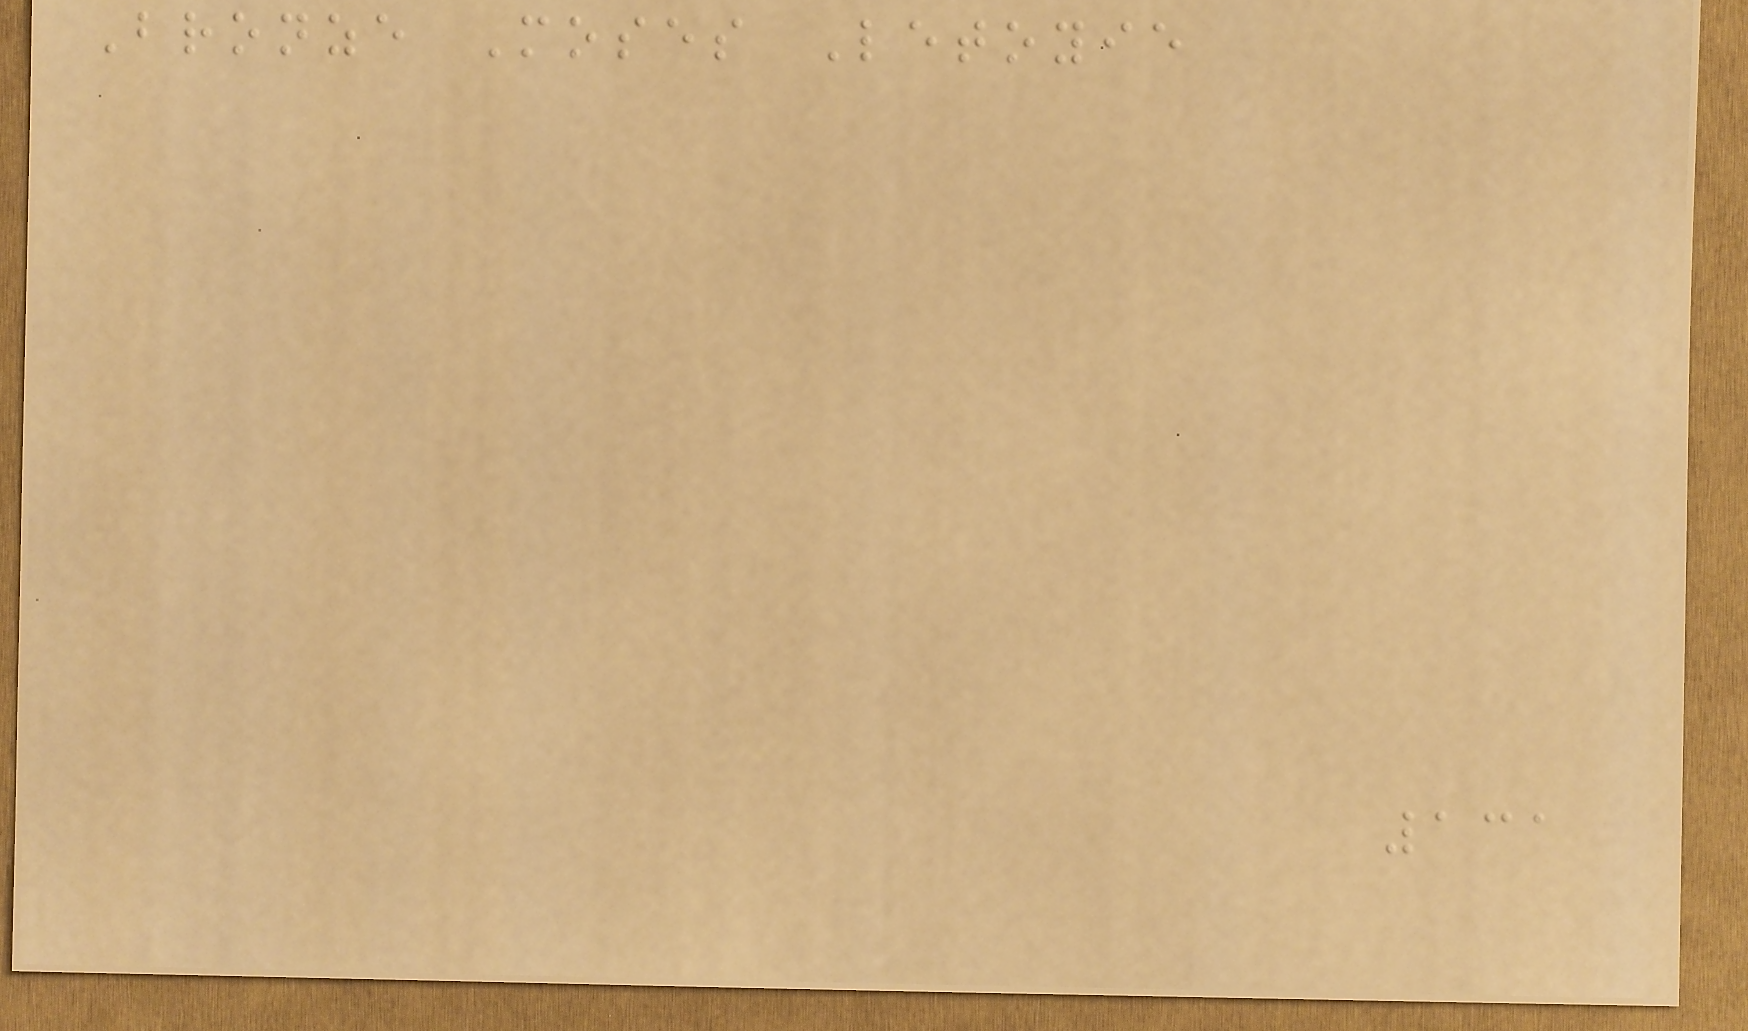Bronze Moses Letoyie
131
